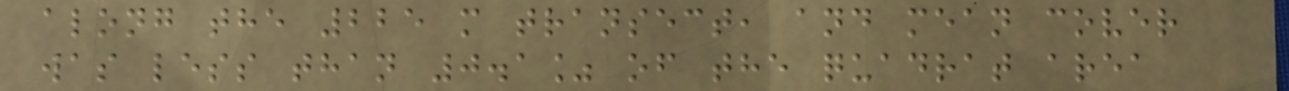along the 225 m transect, and mean cover
was less than 0.1% of the quadrat area
